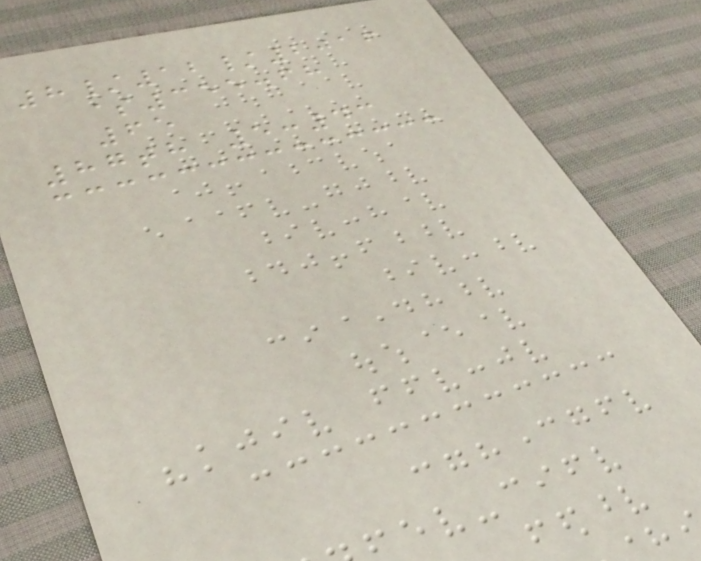8/12/2016
$355.68
65
87th 5:43
